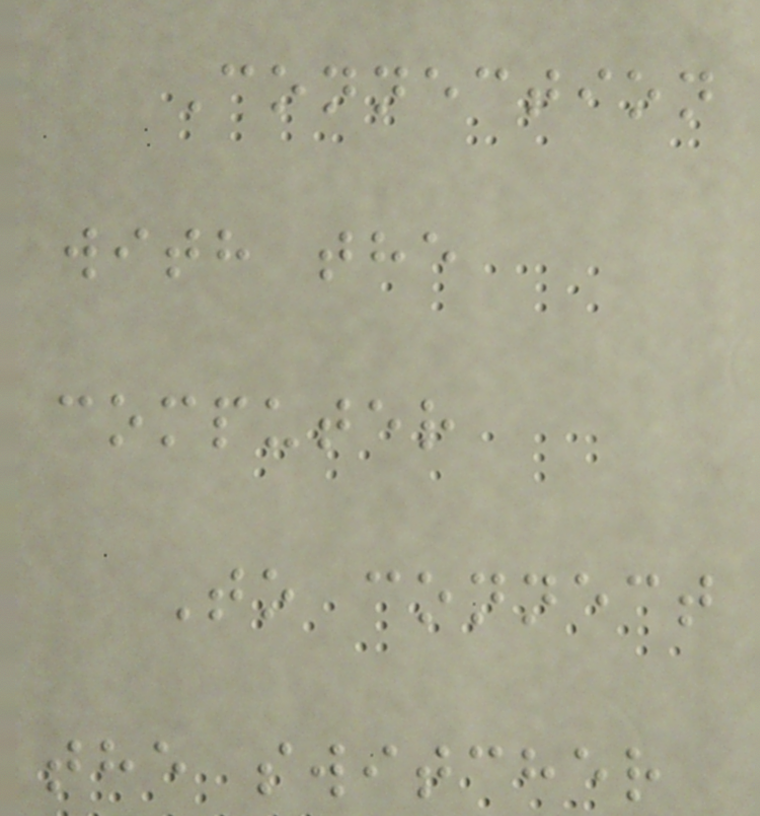Connection
with the
computer
To connect
the switcher
